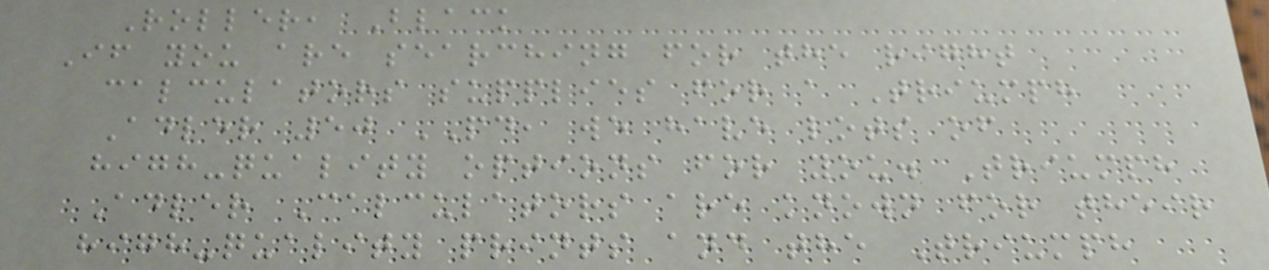Roller, Black
If you are searching for the right
calculators supplies for a Triumph
Adler 50 PD, we have lots of
high-quality options for you. Triumph
Adler Calculators are known for their
high-quality prints and the Triumph
